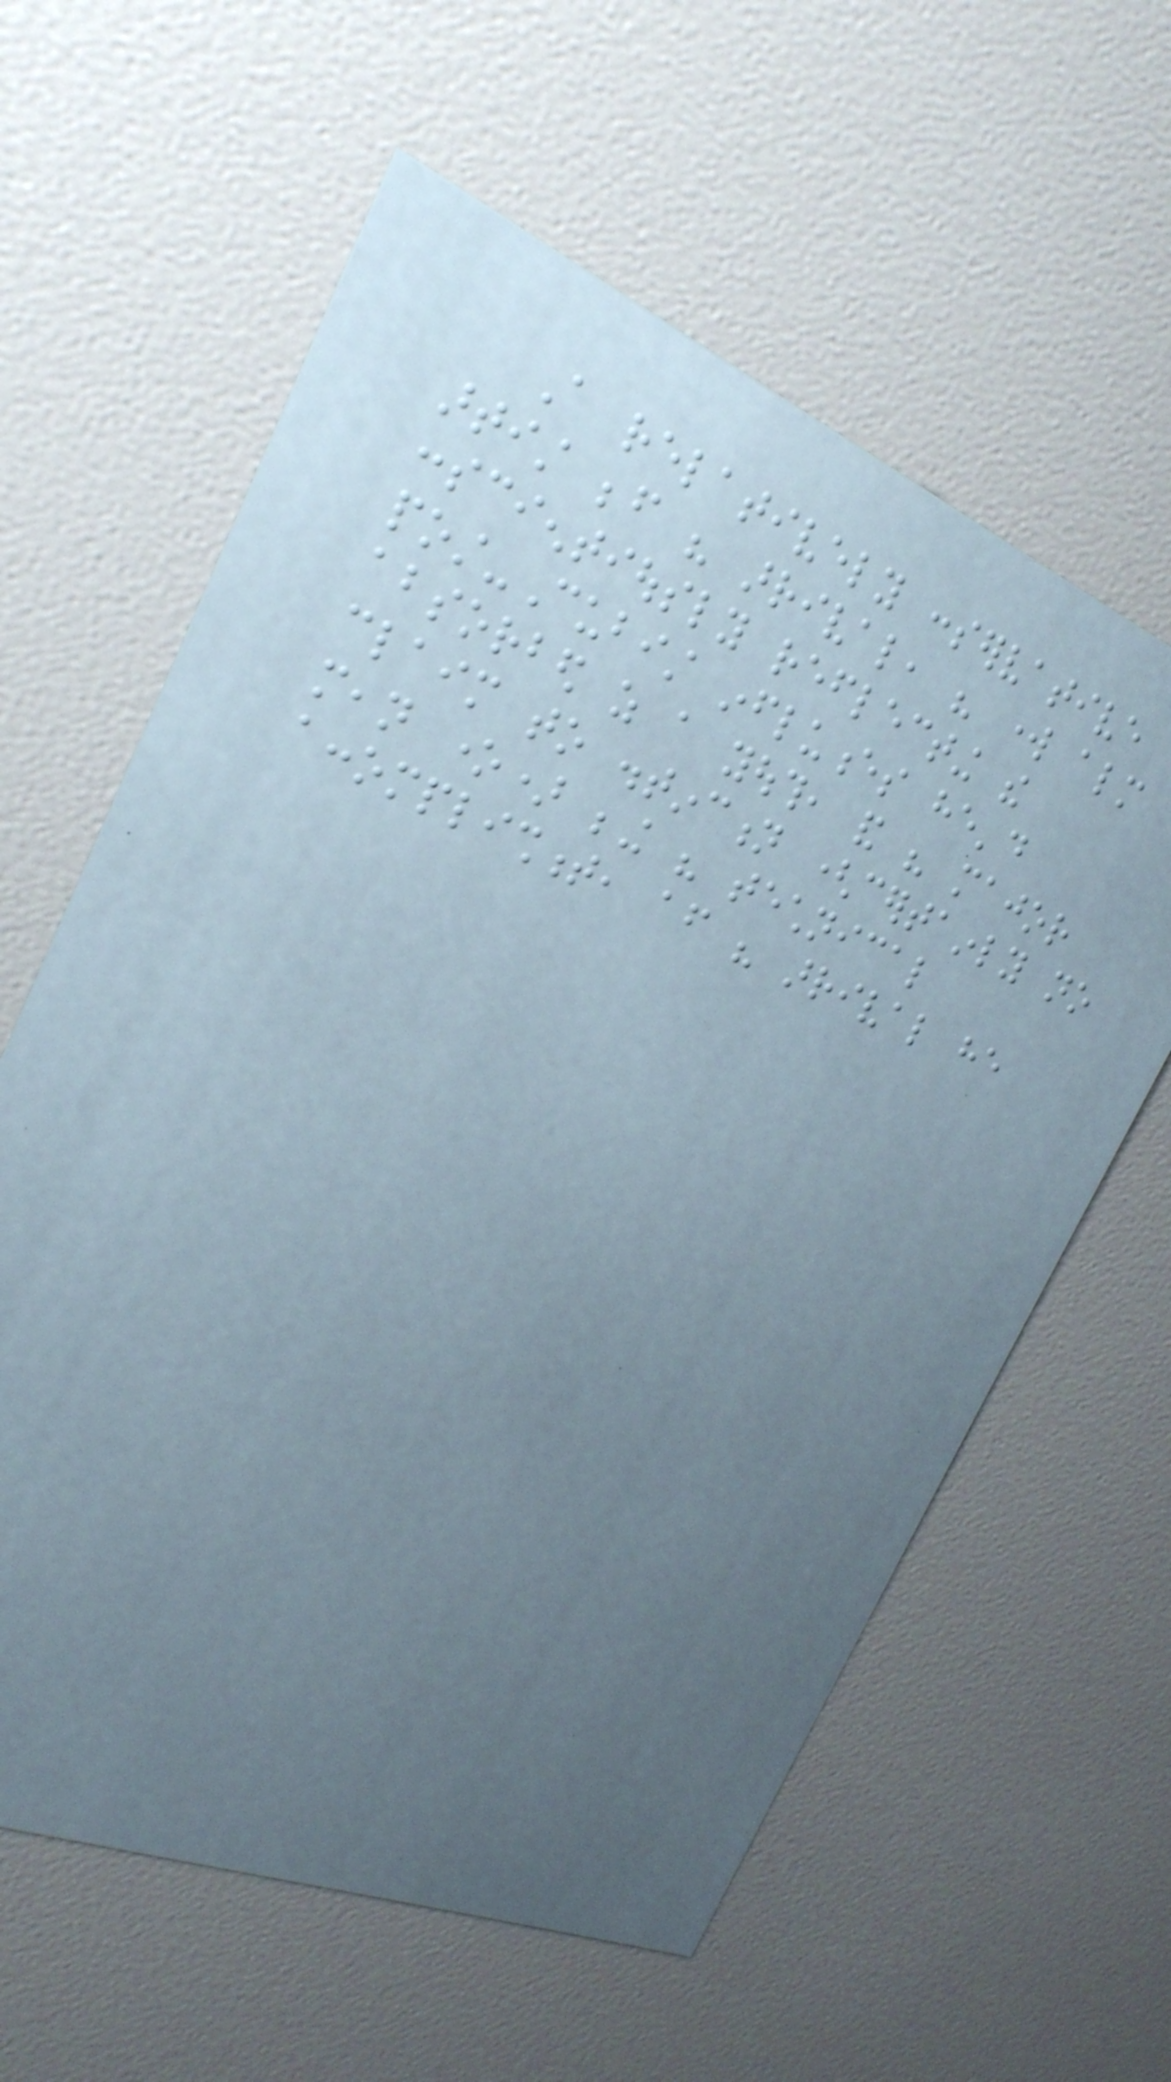A relatively conservative
artist before his arrival, his work almost
conscientiously reflecting the
post-Cubist influences he'd
absorbed as a youth, and his major
claim to distinction (certainly no
mean one) being his technical
accomplishment, after his arrival he
